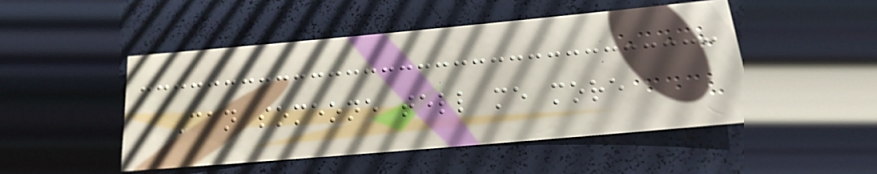Can someone tell me more
